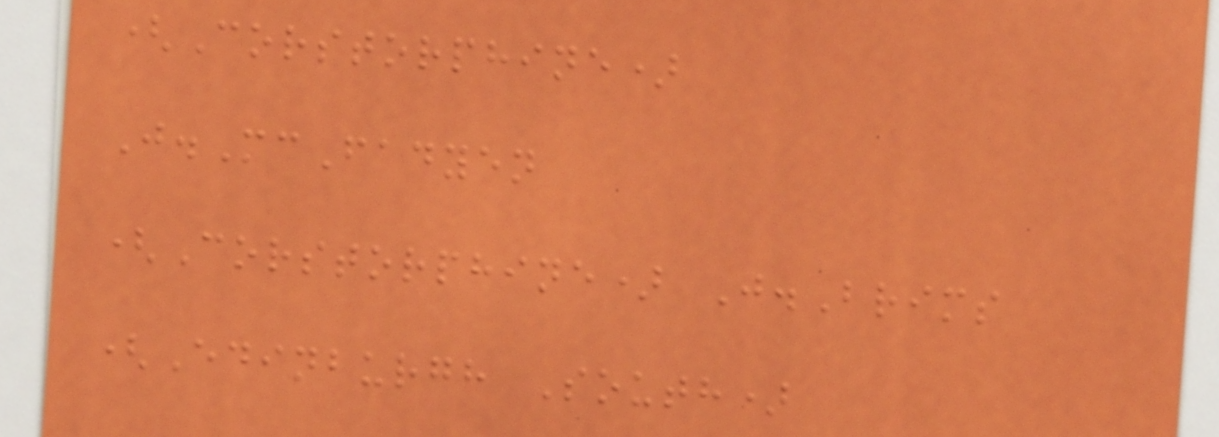(Corstorphine)
J.McFadyen
(Corstorphine) J.Brims
(Edinburgh South)
